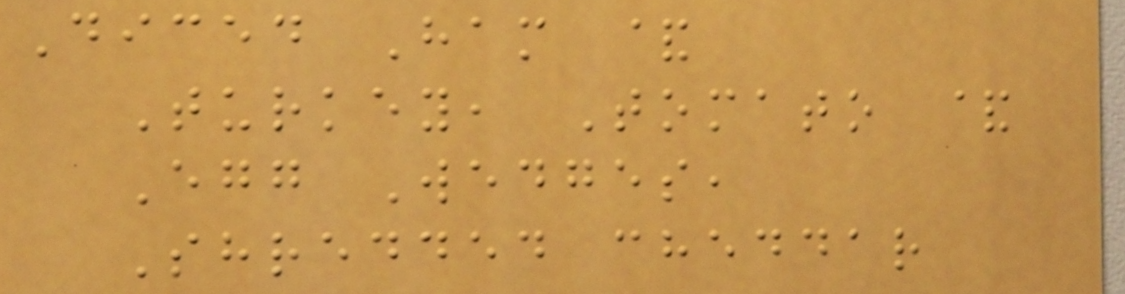Diced Ham &
Turkey, Tomato &
Egg Wedges,
Shredded cheddar
